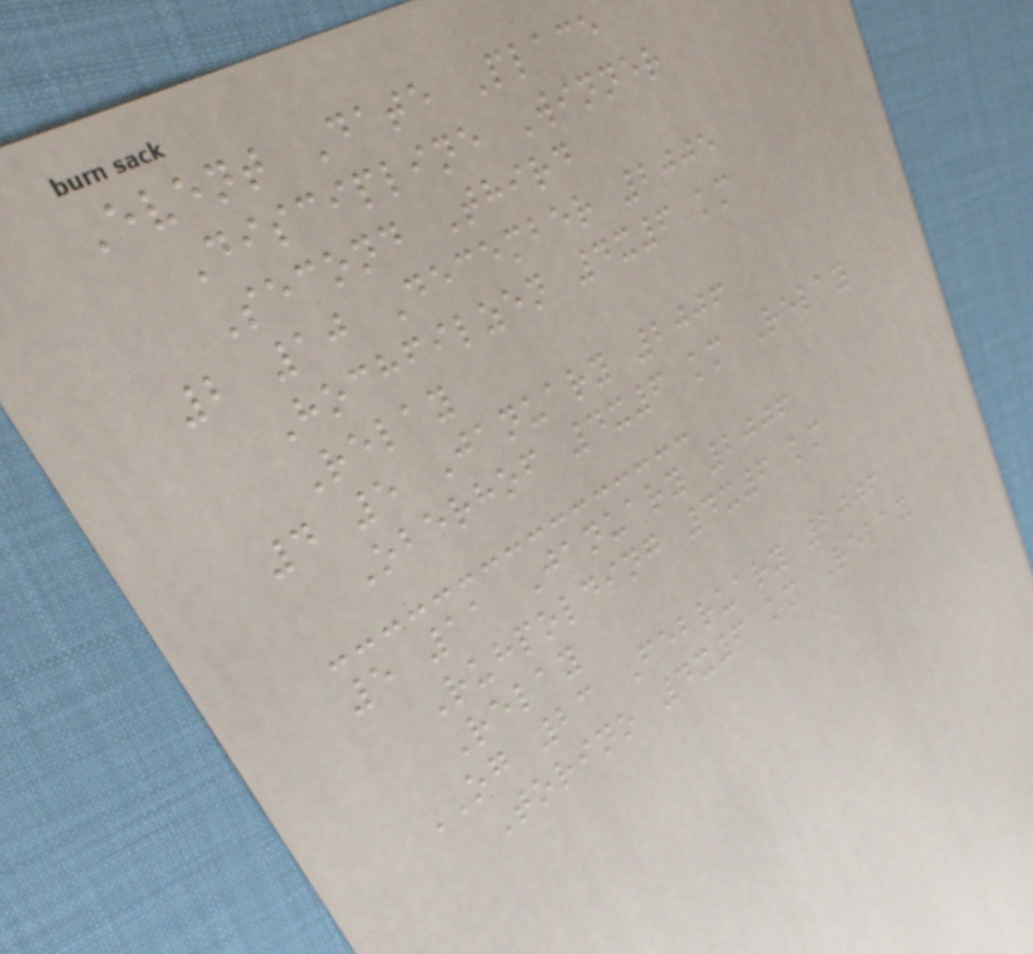Event Date Place
Discipline Winner
Second Third
2 10 December 2005
Hochfilzen 4x6 km
Relay
4 5 January 2006
Oberhof 4x6 km Relay
5 11 January 2006
Ruhpolding 4x6 km
Relay
OG 23 February 2006
Torino 4x6 km Relay
